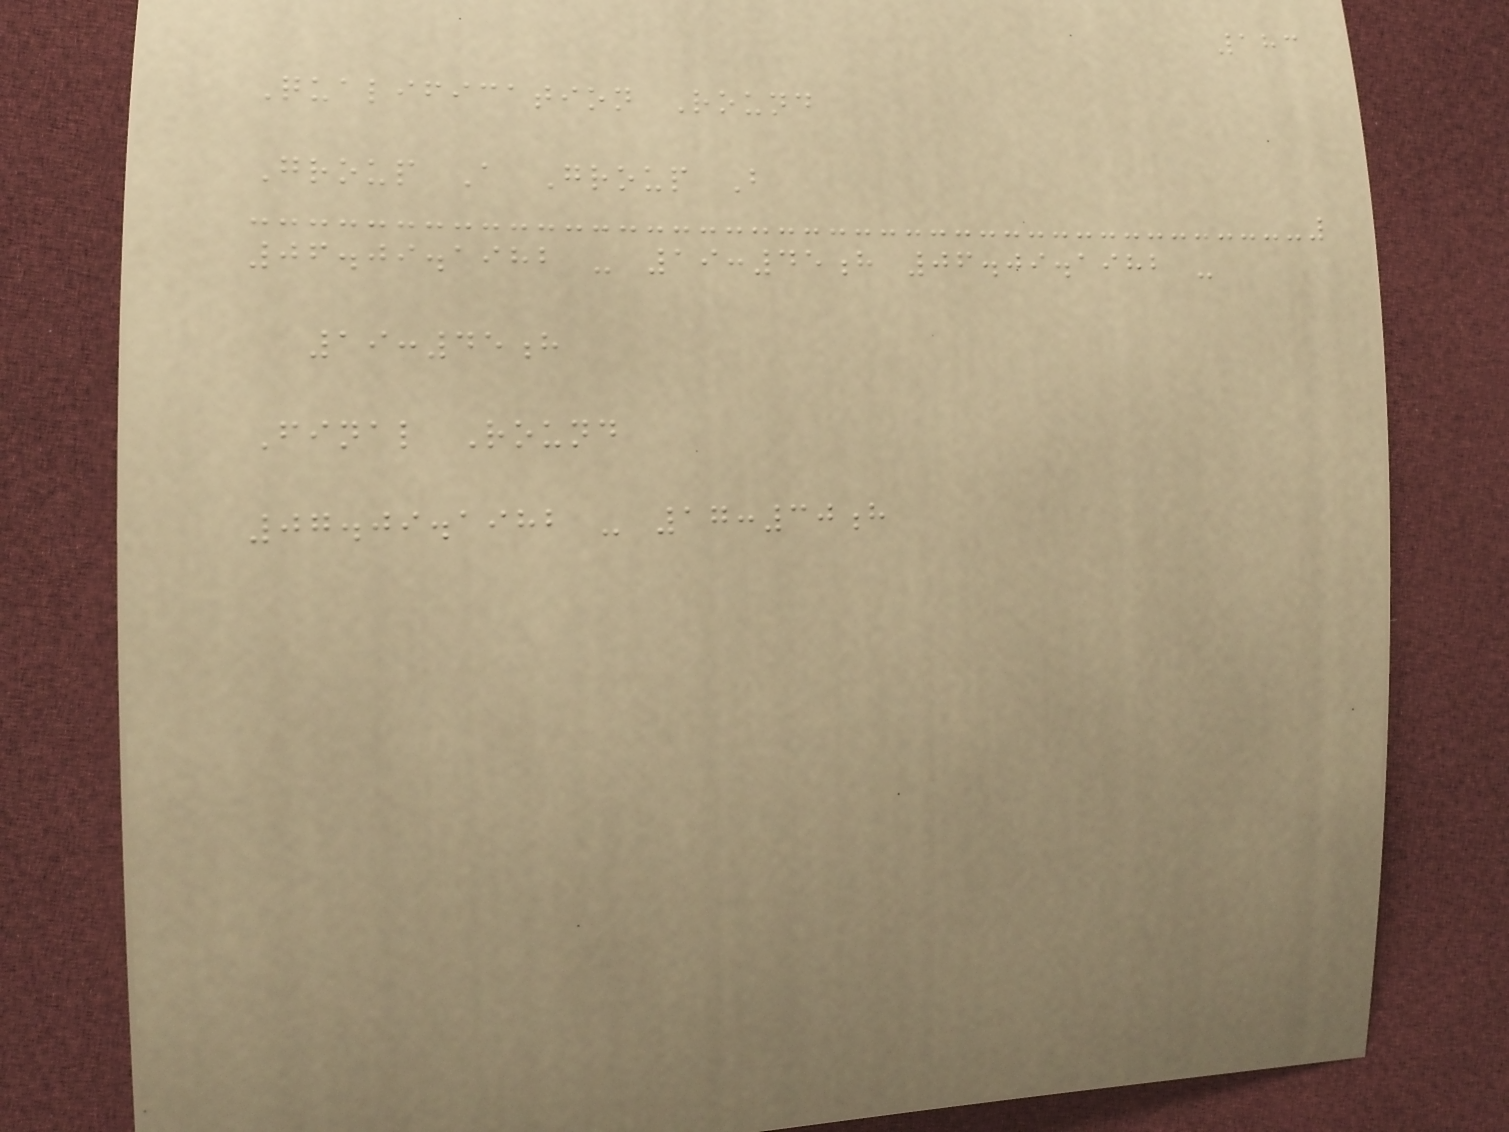183
Qualification Round
Group A Group B
06.09.1982 - 19:45h 06.09.1982 -
19:45h
Final Round
07.09.1982 - 17:30h
